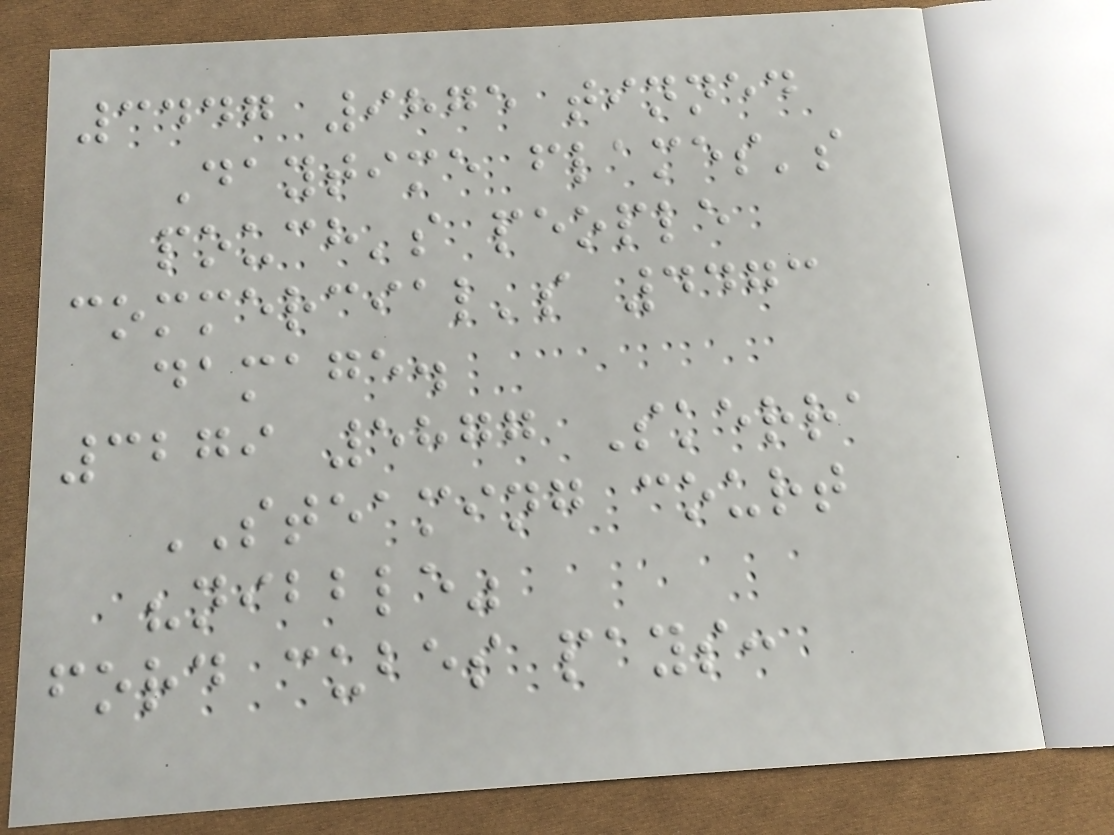3447 9875 tinned
Daytime flames's
pouch's people
commercial's 4473
damage.
3279 5877 Skerra
STEAMING court
"nibble"
ford cubes pays:
